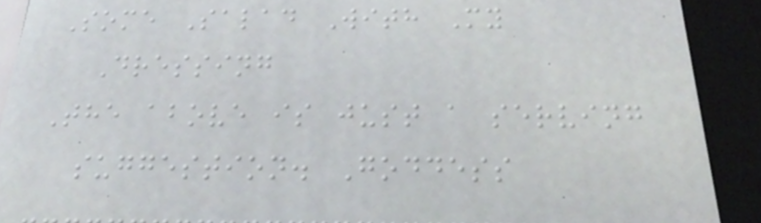Some Salad With My
Dressing
The above is just a serving
suggestion. Goddess
